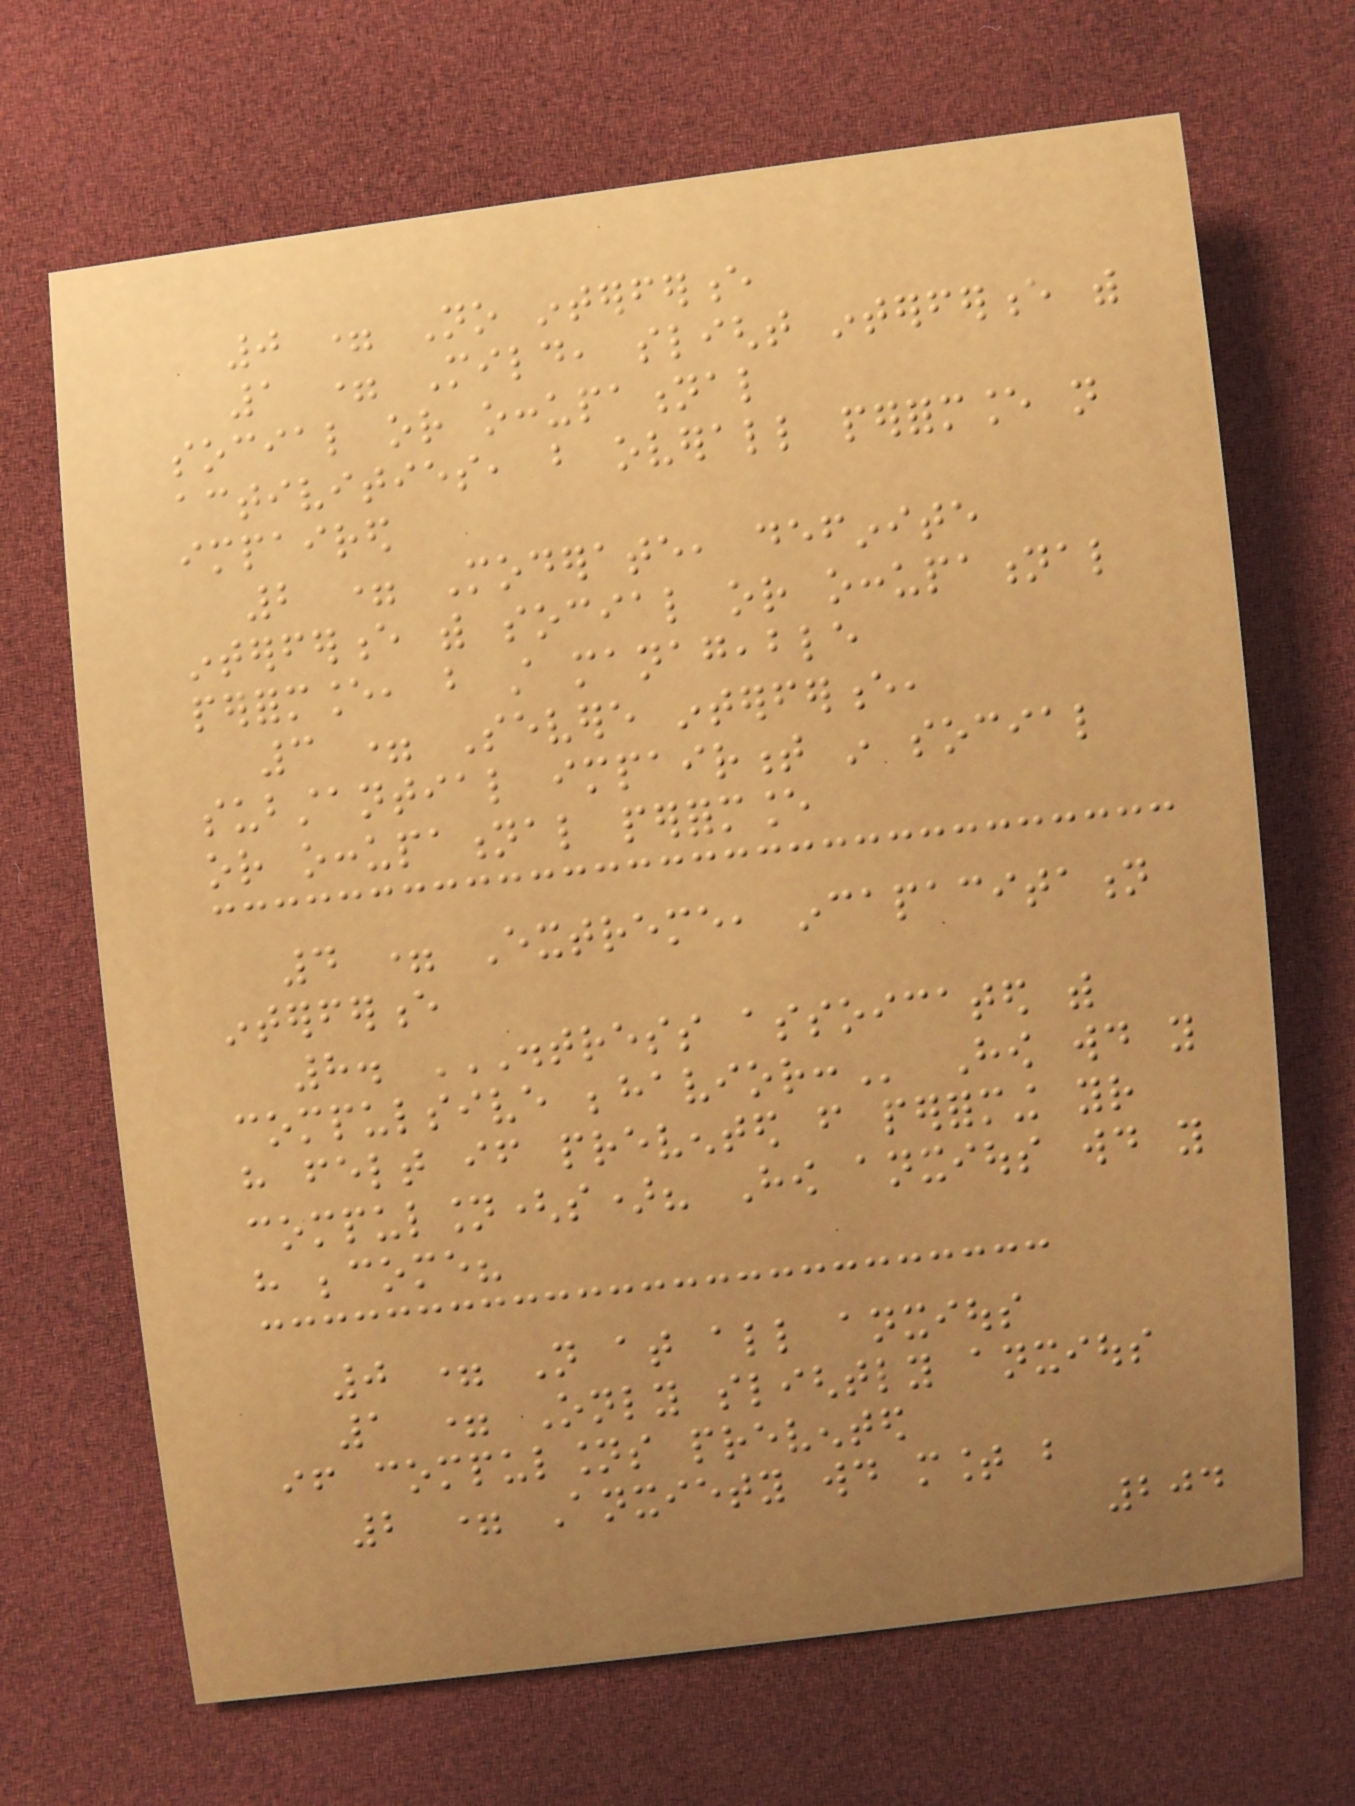0 = No interference
1 = Mild, slight interference with
social or occupational
activities, but overall performance not
impaired
2 = Moderate, definite
interference with social or occupational
performance, but still manageable
3 = Severe interference,
substantial impairment in social
or occupational performance
4 = Extreme, incapacitation
interference
8. DISTRESS ASSOICATED WITH
COMPULSIVE BEHAVIOR: How would you
have felt if prevented from performing your
compulsion(s)? How anxious would you
have become?
0 = Not at all anxious
1 = Only slightly anxious
if compulsions prevented
2 = Anxiety would mount but
204
